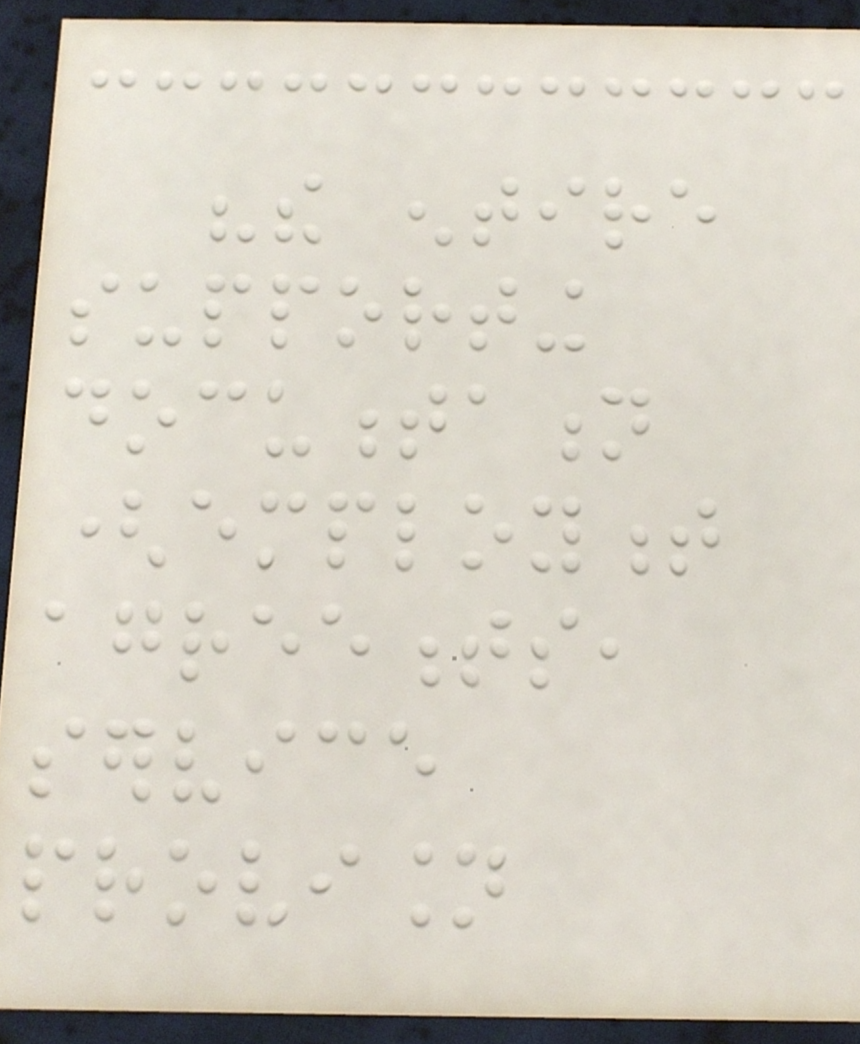"the entire
supporting
documentation
(employment
agreements,
service
provision
